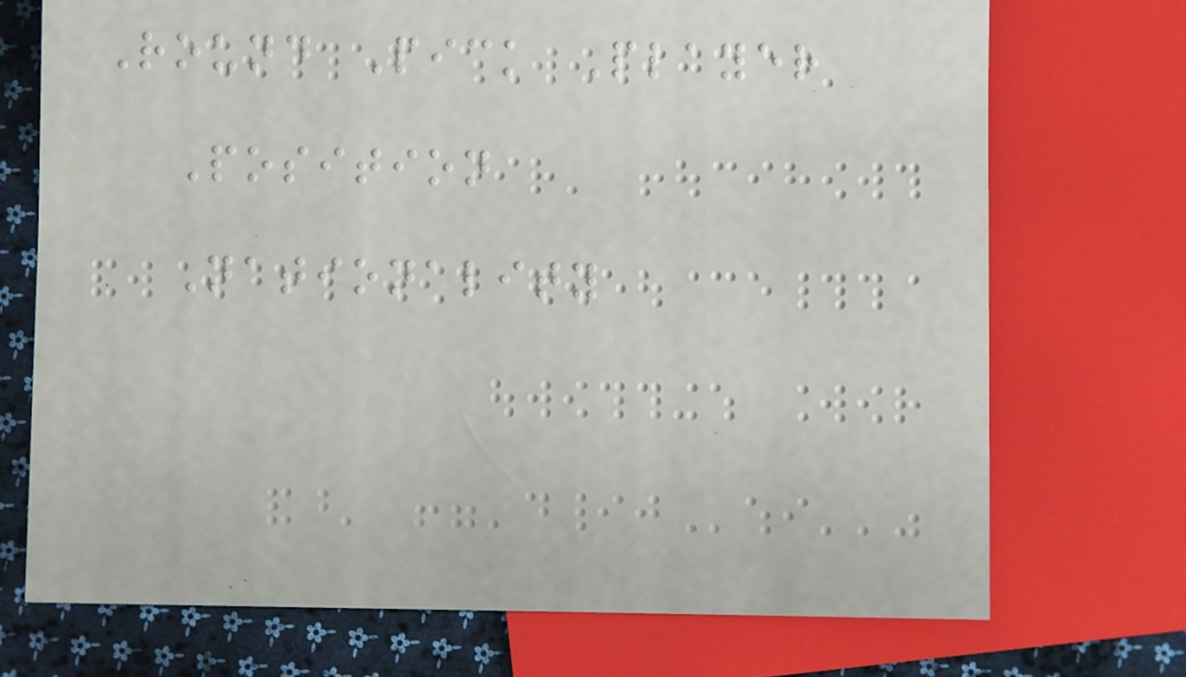Round Pick Player
Position
Nationality
